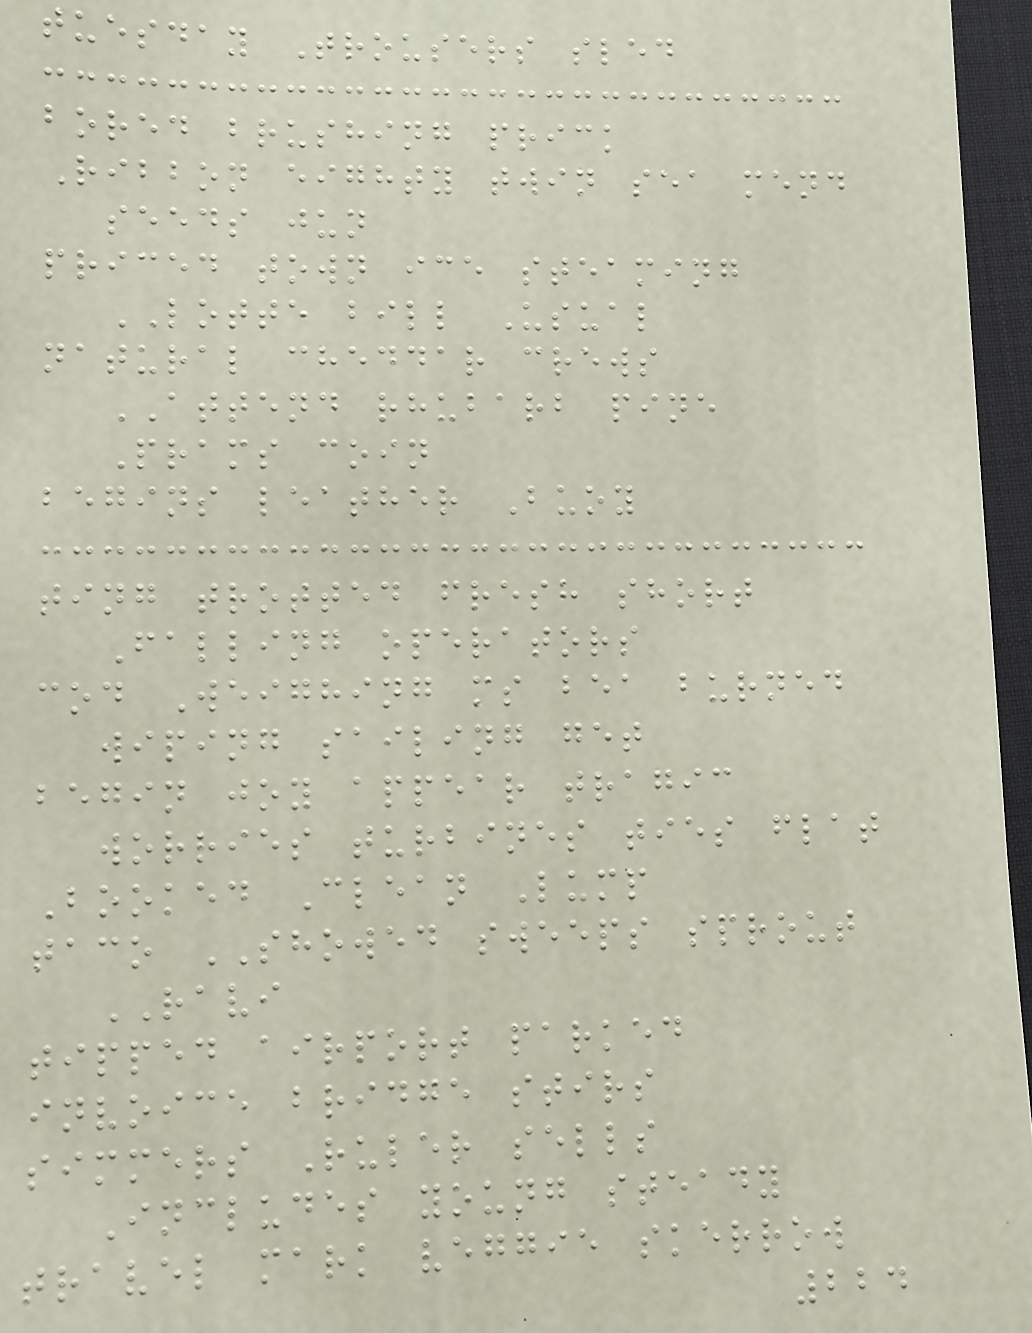tuesday Trousers sled
bored brushing prick
Ribbon eighty twin sea mend
seeds jun
priced town ice steaming
LOTTE bill Usual
natural cheddar crews
ATTEND rhubarb pine
Prams coin
begins leather Buoy
ting trotted fresh short
Falling operators
cod Weighing ms bea burned
wiping sailing get
begin joy appear tragic
worries turbines ties flat
Booked Clean Lump
taco SHOWED sweeps sprout
RAVI
tipped airport parked
invoice bridge stirs
simmers Ruler sells
Includes young steady
travel mark veggie skerrow
224
